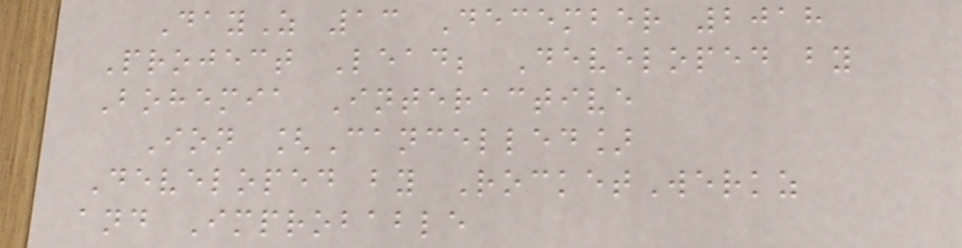DayZ 13 December 2018
Project Lead; Developed by
Bohemia Interactive
Ion [Cancelled]
Developed by RocketWerkz
and Improbable
